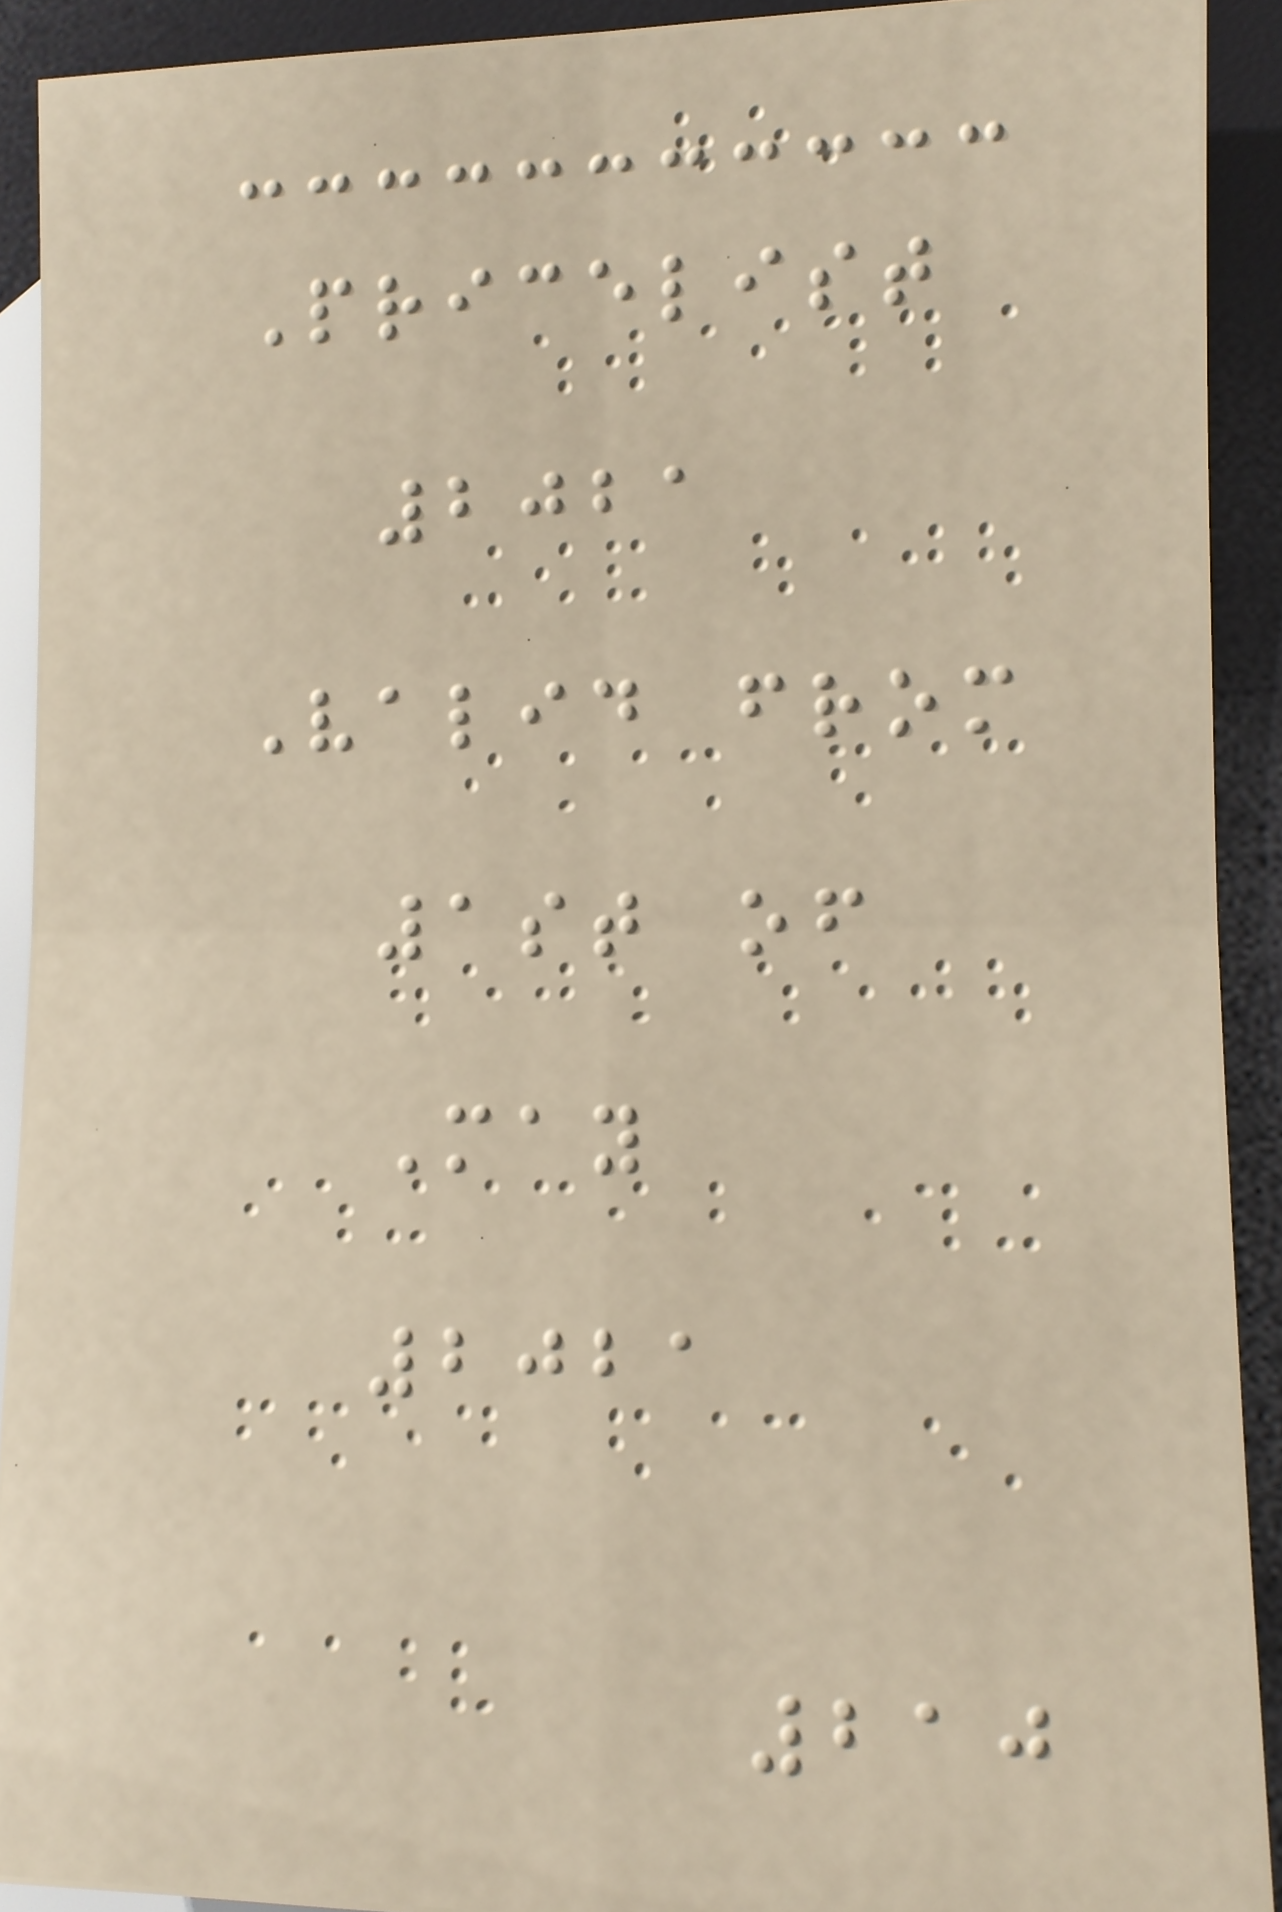Pricelist
2021
Valid from
1st of
May
2021
210
